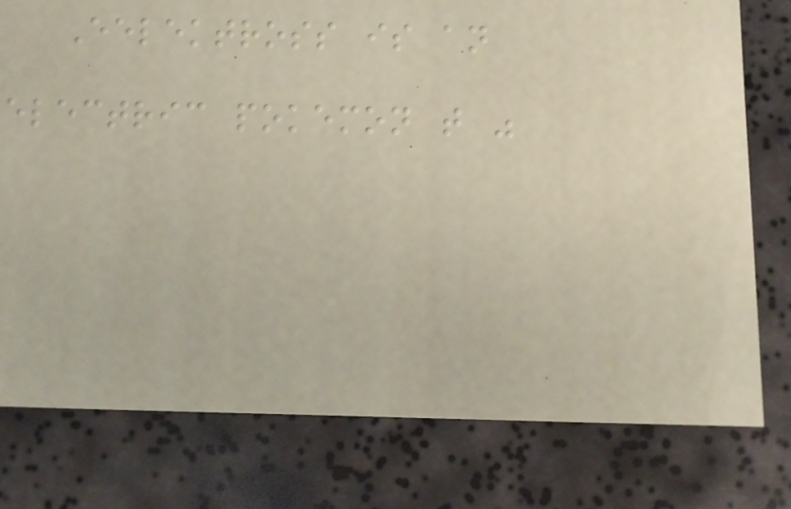Eelektross is an
electric pokemon that was
